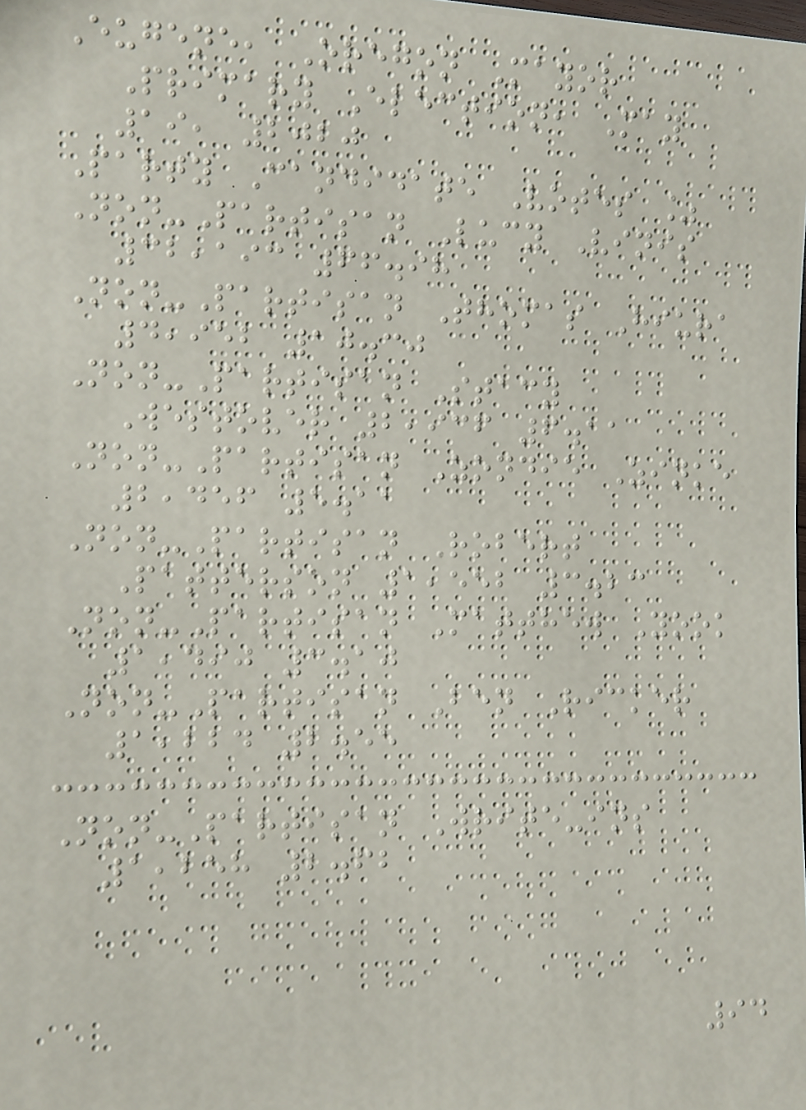Eugene, Oregon Mayor
Primary Election, May
19, 2020
Party Candidate Votes %
Non-Partisan Lucy Vinis
32,193 66.98
Non-Partisan Thomas Hiura
4,952 10.30
Non-Partisan Stacy
Westover 2,936 6.11
Non-Partisan Zondie Zinke
2,456 5.11
Non-Partisan Robert
Patterson 1,552 3.23
Non-Partisan Matthew Yook
1,490 3.10
Non-Partisan Ben Ricker
1,224 2.55
Non-Partisan Write-ins
1,258 2.62
94
